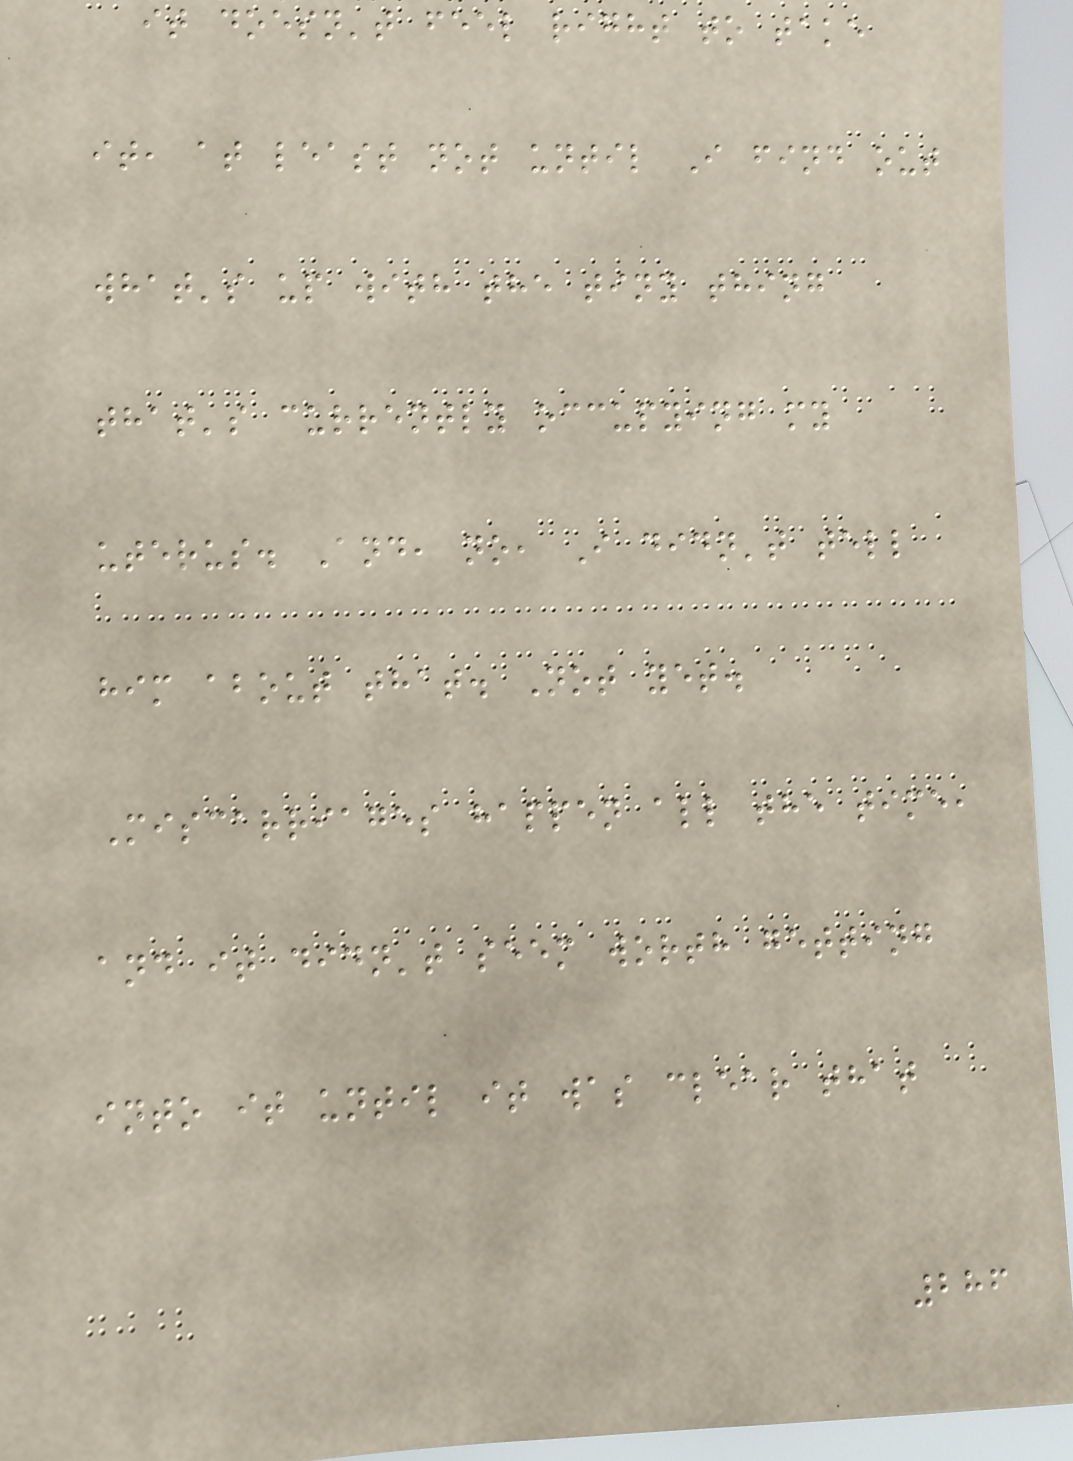it doesn't feel right to take
it, at least not until I find out
what's up with the tiny thing
that's currently occupying my
uterus. And, no, I didn't tell
him about that. Not yet.
Miscarriages happen all the time,
and it didn't seem worth getting
into it until it was clear that
286
